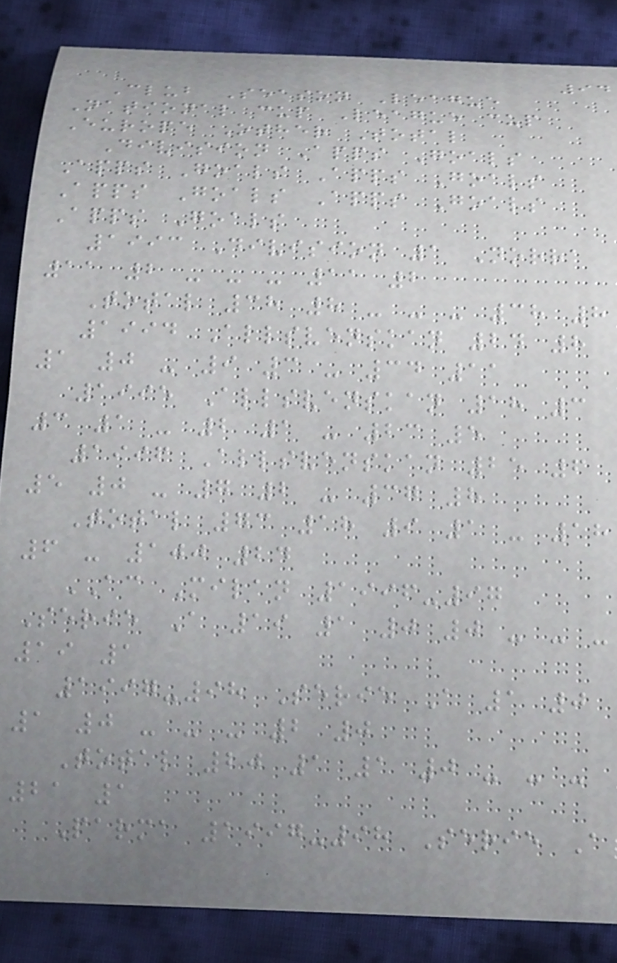94
Club Season League
National cup League cup
Europe Other Total
Division Apps Goals
Apps Goals Apps Goals
Apps Goals Apps Goals
Apps Goals
1993 Division 1 Norra
11 2 - - - 11 2
Total 38 8 - - - 38 8
1994 Allsvenskan 24 8
1 0 - 9 3 - 34 11
1995 Allsvenskan 18 3
3 1 - 2 1 - 23 5
1996 Allsvenskan 25 6
5 0 - 7 2 - 37 8
Total 73 18 9 1 - 18
6 - 100 24
AC Milan 1996-97
Serie A 19 1 0 0 - - -
19 1
1997-98 Serie A 1 0
1 0 - - - 2 0
Total 20 1 1 0 - - -
21 1
Parma 1997-98 Serie A
